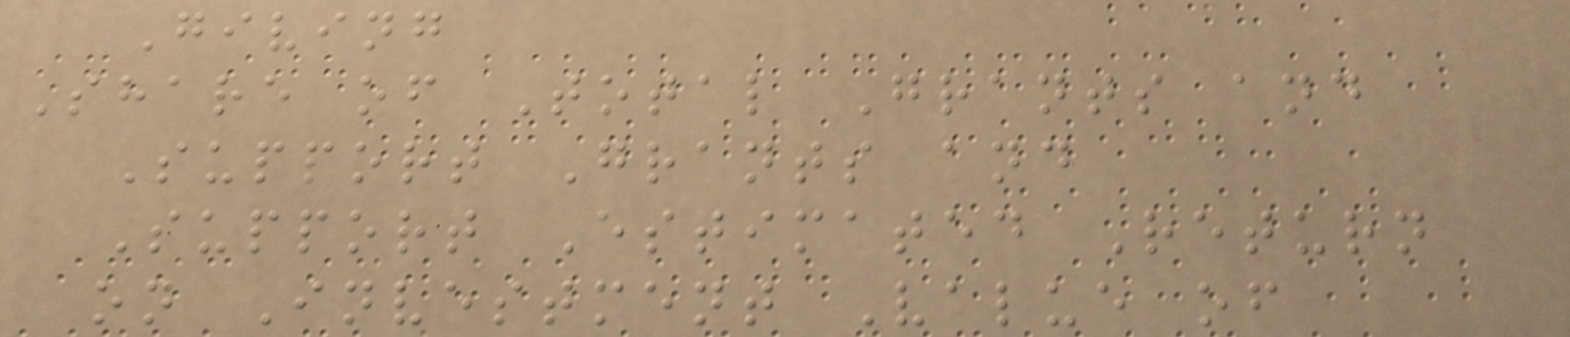Giving
Share of Total Grants and
Support Grants and
Support Estimated Return
on Investment Value of
